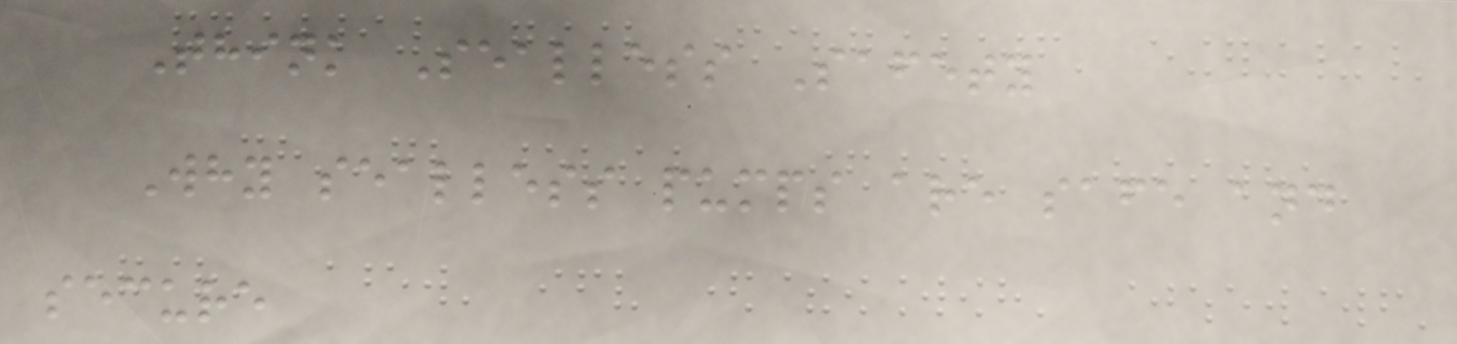Think Sealless Safety
Why sealless pumps are safe and
secure
